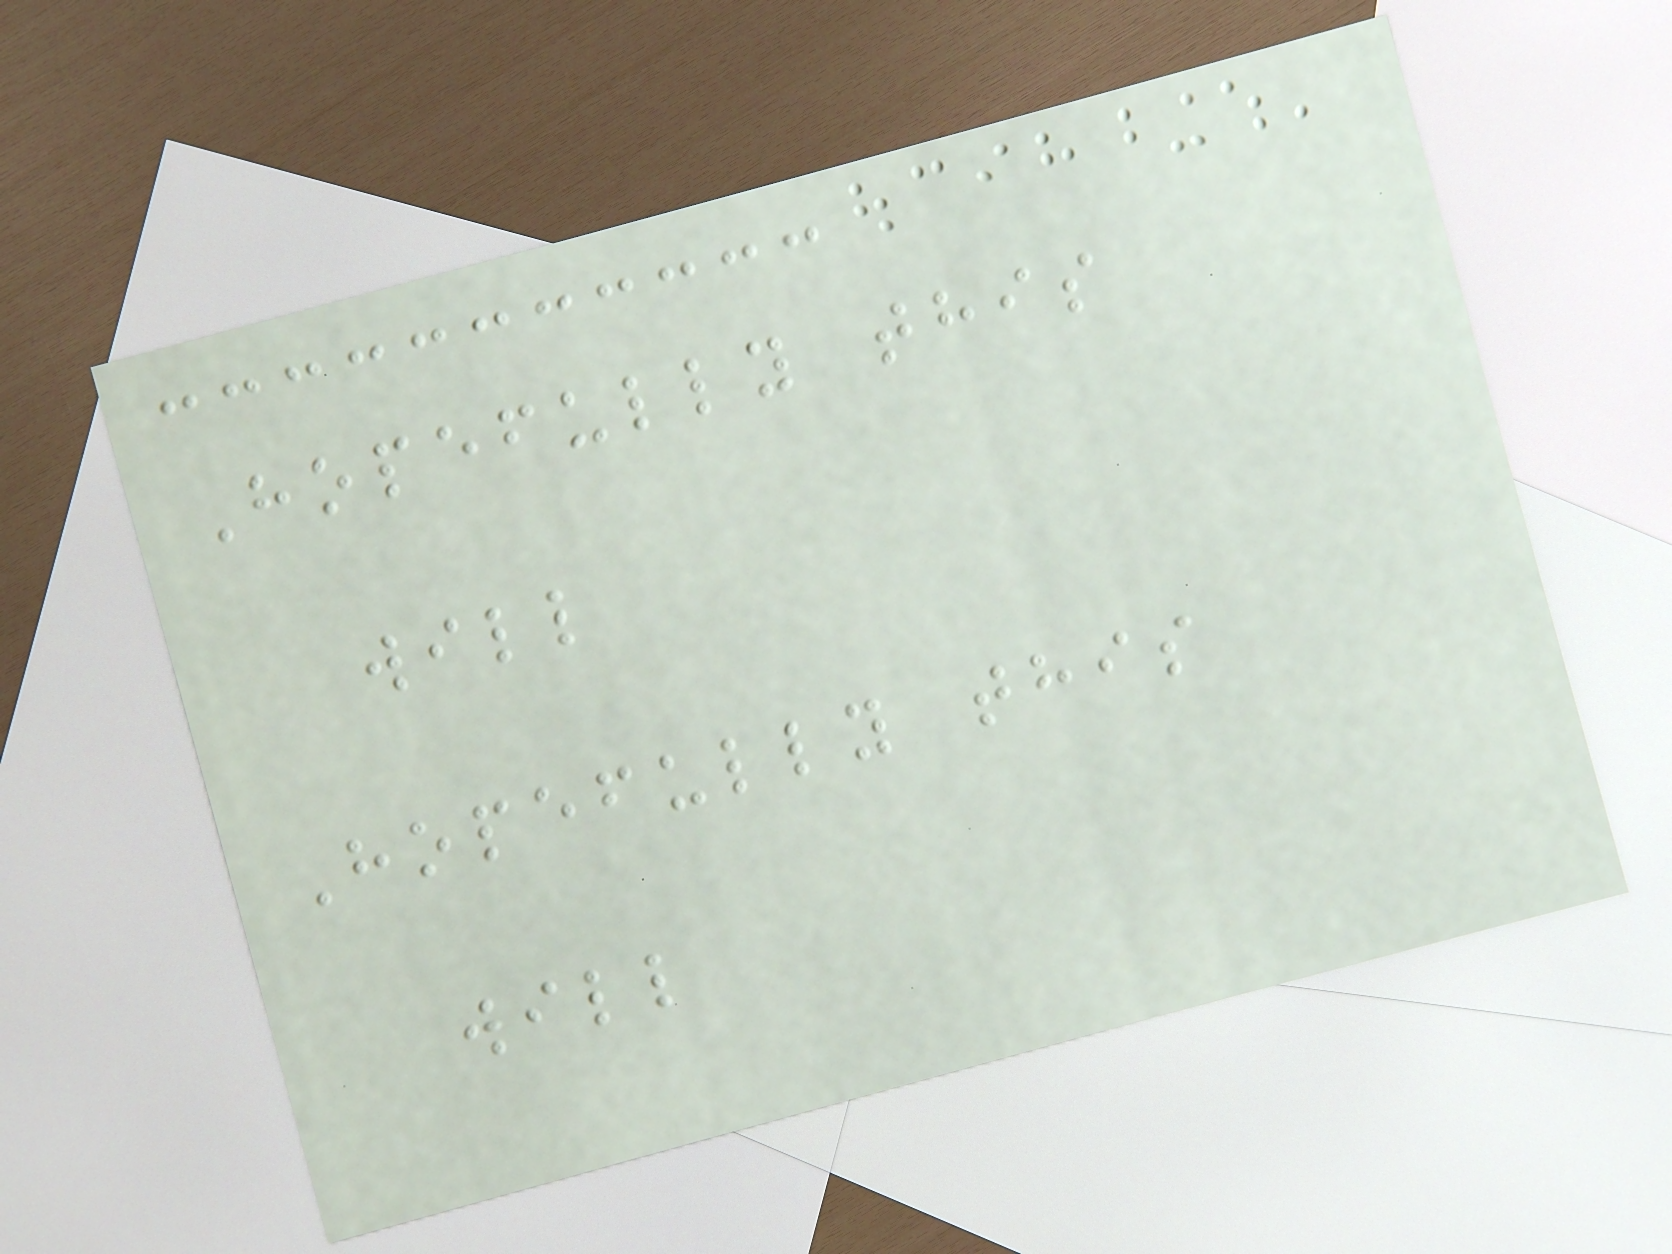Hopefully this
will
Hopefully this
will
